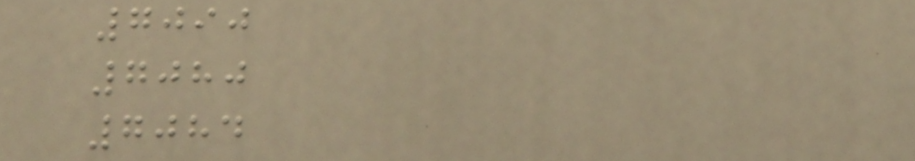7090
7080
7084
